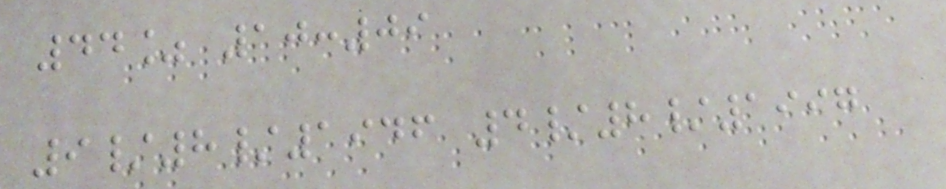44% 10:09
9/8/1946 4/8/1997
